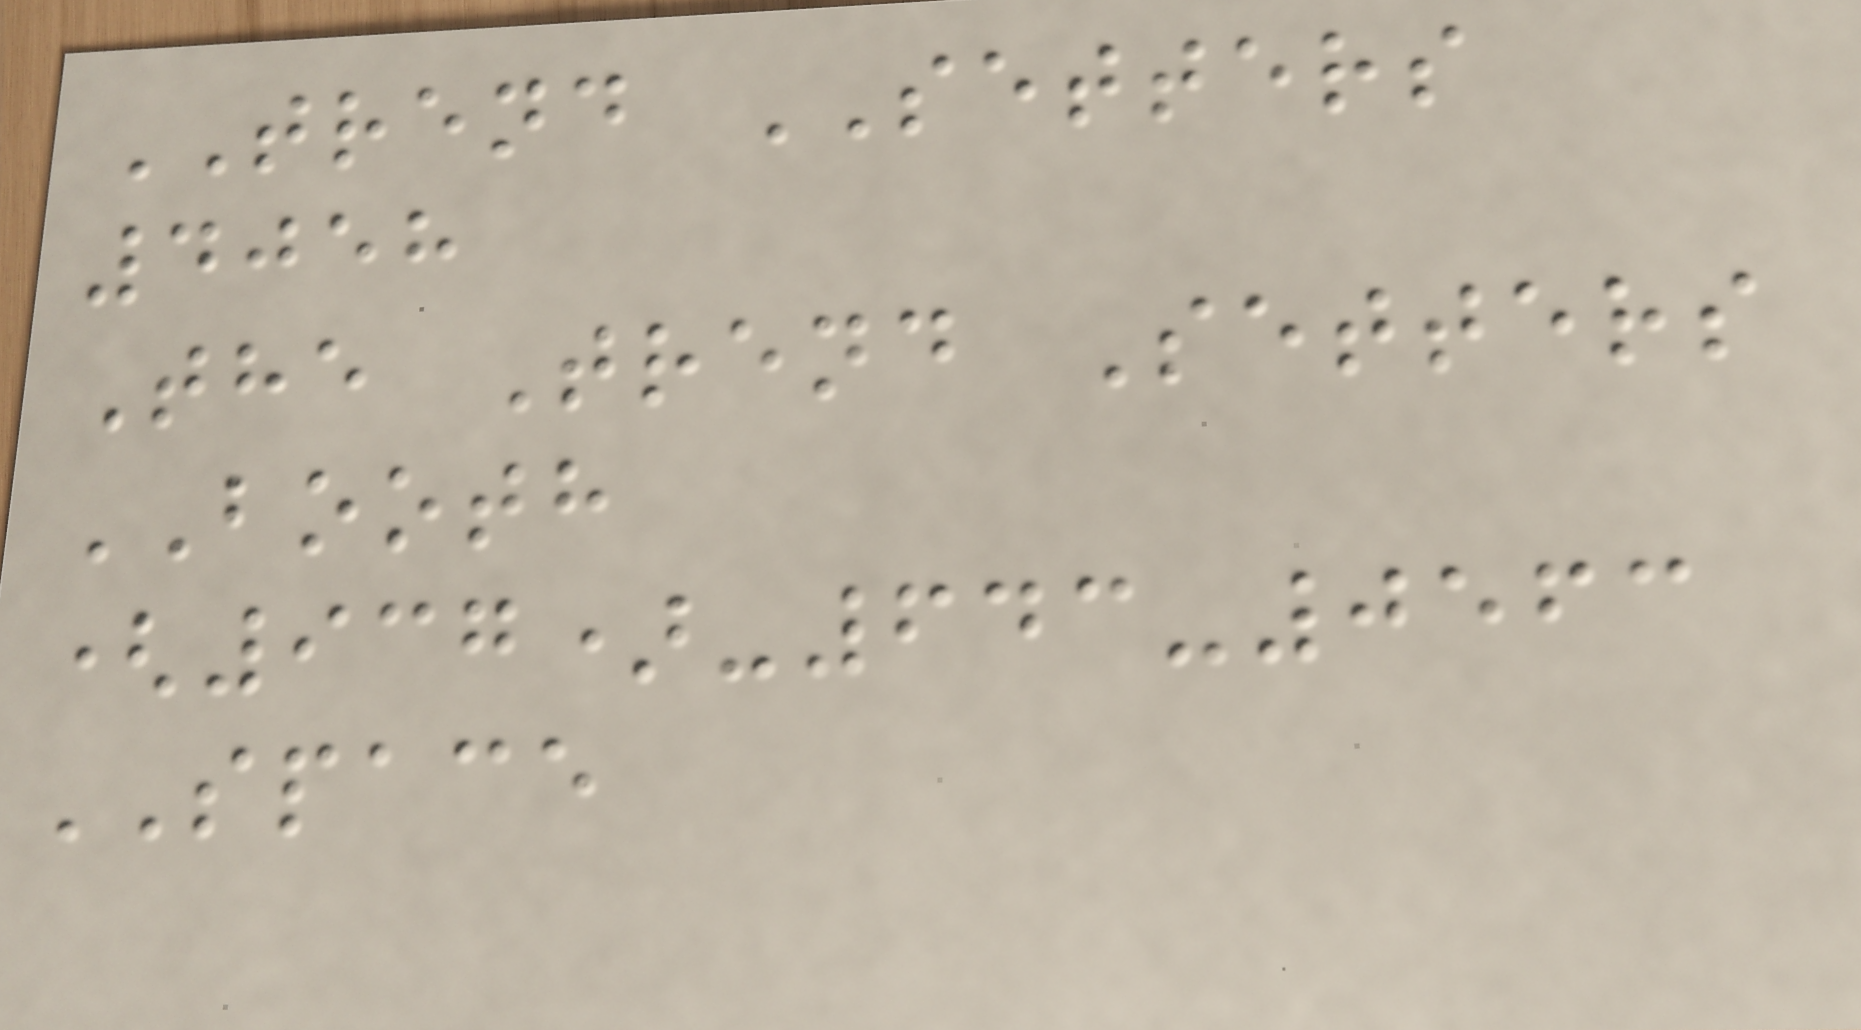TREND SETTERS
4058
The Trend Setters
BOOTH
(937)-643-0563
SPACE
